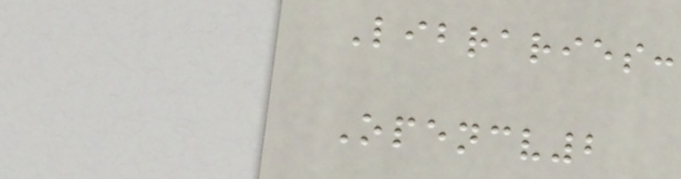Libraries:
Opencv2
